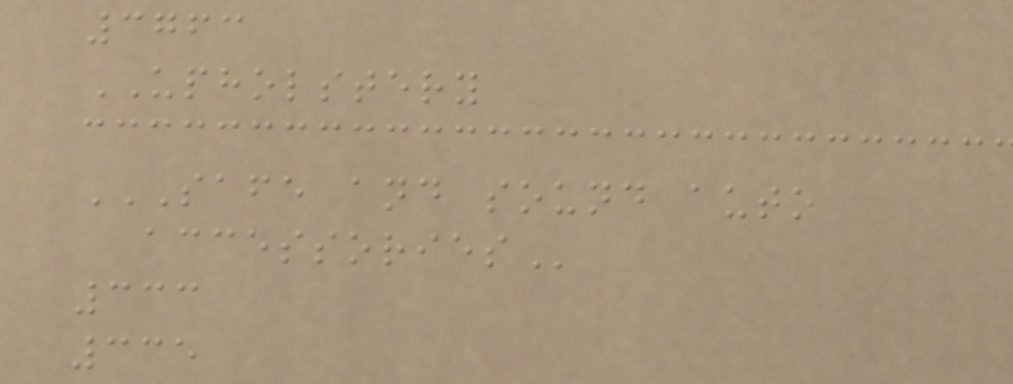3763
UPHOLSTERY
SAFE AND SOUND AUTO
ACCESSORIES
333
335
